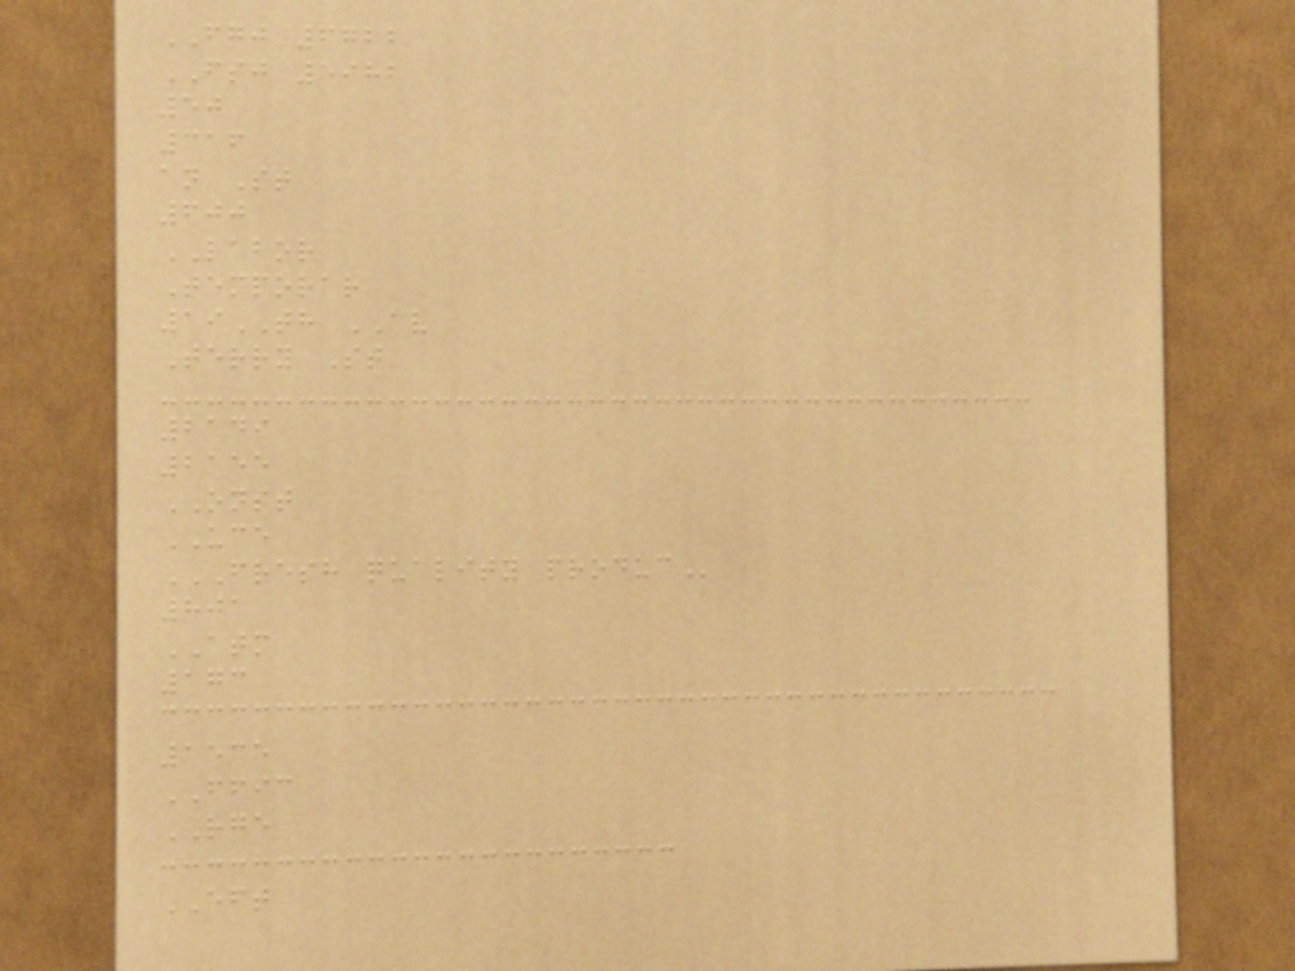FGJ 6722
FSJ 5982
50
316
an St
600
LABOR
Temporar
19TH AV
Terry St
2149
2155
ONST
UCE
FRESH QUALITY PRODUC
801
ATM
173
1535
FFIC
RGE
EFT
